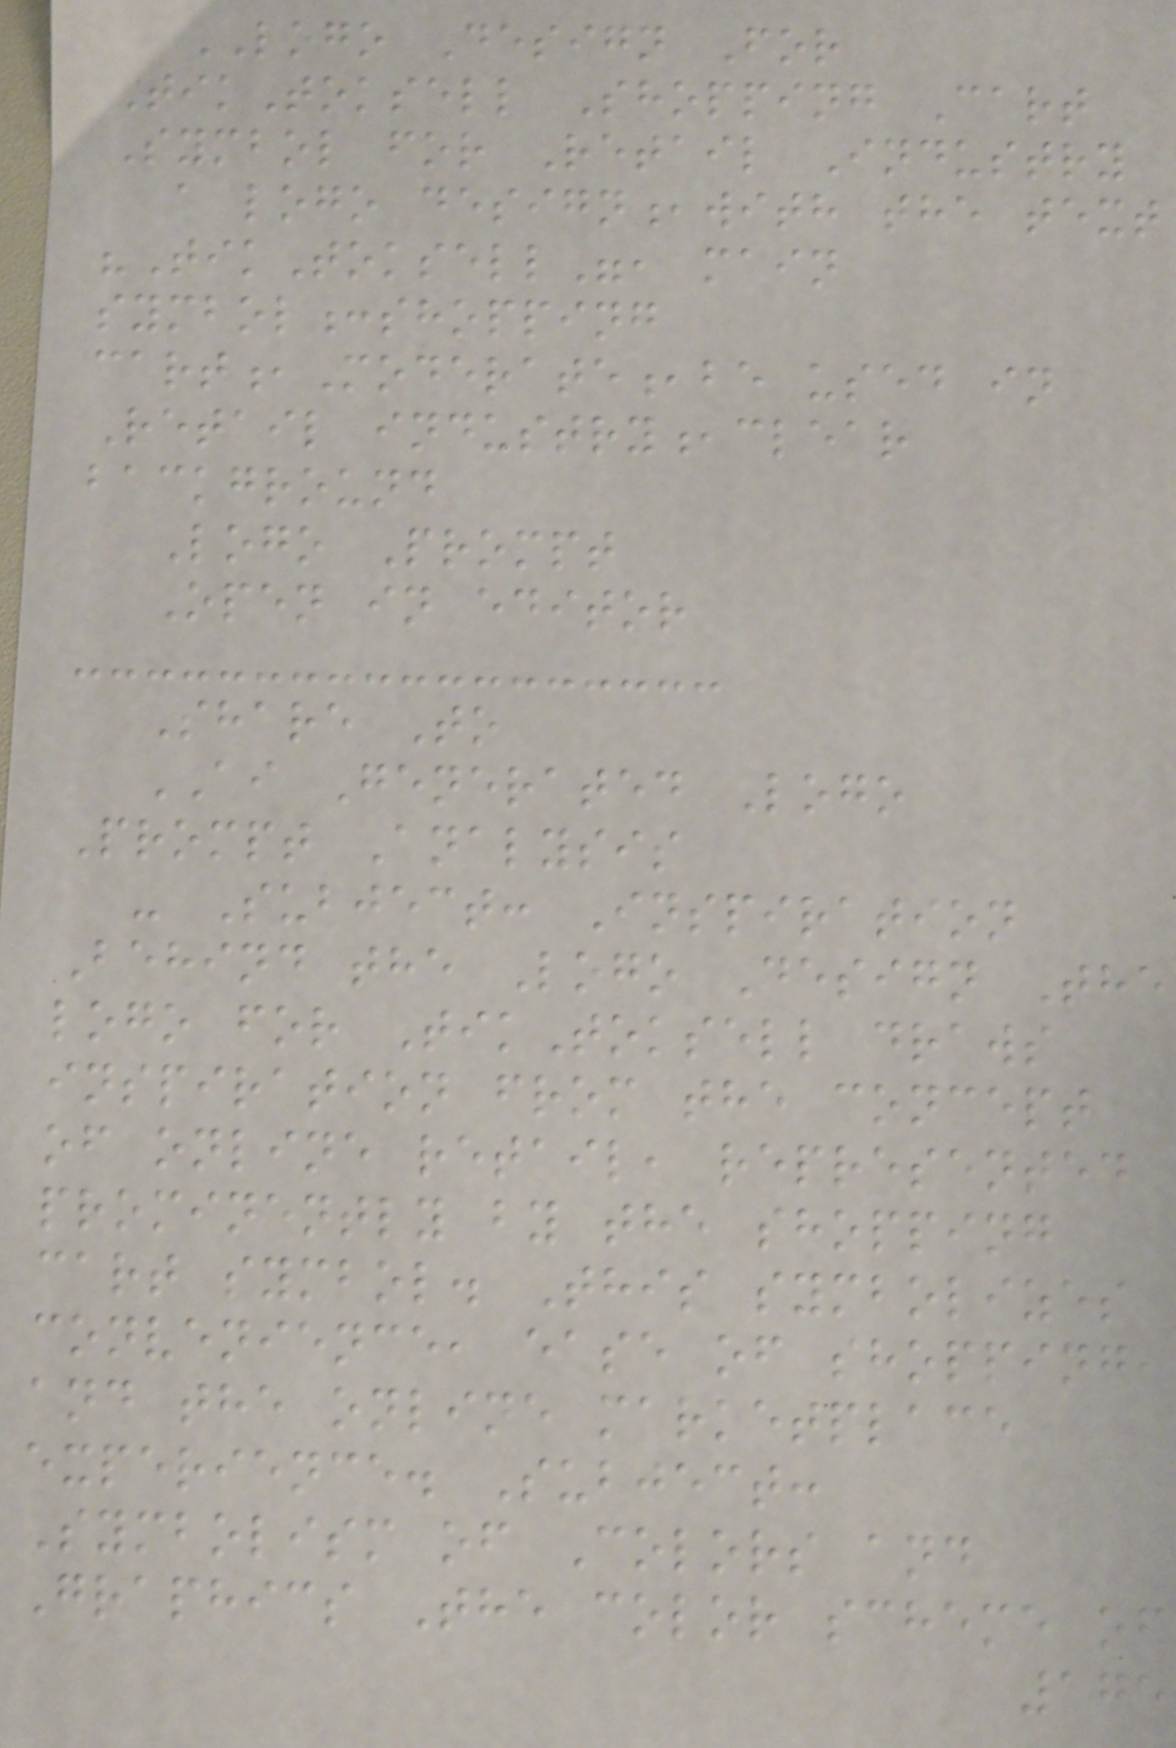LOGO Design For
TikToksell Shopping Cart
Symbol for Retail Industry
a logo design,with the text
"TikToksell", main
symbol:shopping
cart,Moderate,be used in
Retail industry,clear
background
Logo Prompt
Open in editor
Share To
AI Generated Logo
Prompt Analysis
- Subject: Inspiration
Behind the Logo Design The
logo for TikToksell draws
inspiration from the concept
of online retail, represented
prominently by the shopping
cart symbol. This symbolizes
convenience, ease of shopping,
and the online marketplace
experience. Subject:
Symbolism of Colors and
Graphics The color scheme of
175
